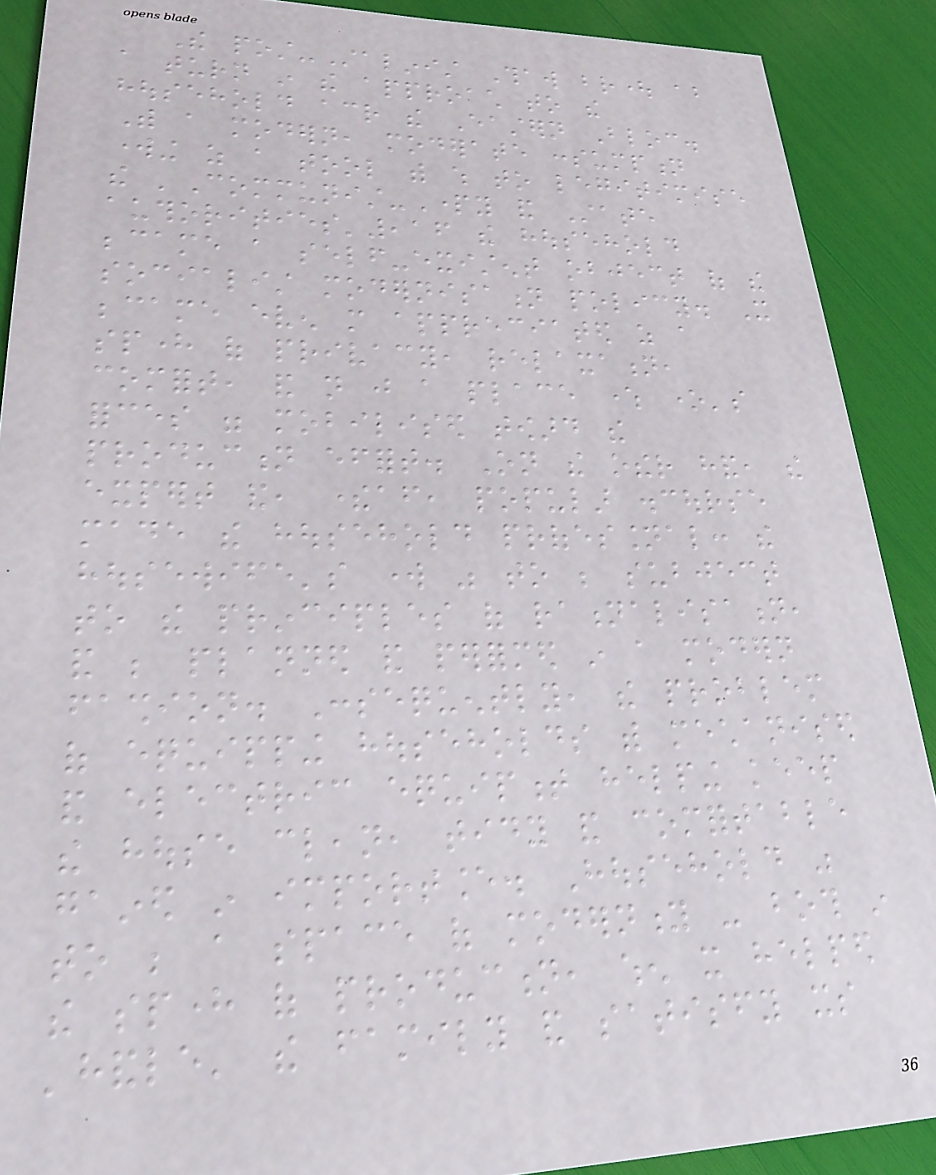The post-Stalinist Thaw brought about
a turn in the approach to the
household across the Eastern Bloc.
With a modern, moderate consumption
working as a tool with which to legitimise
the 'Communist-Party and State
authorities',16 the household
became a self-existent object of the
socialist modernisation policy. It
became even more appreciated as a
sphere of privacy, relaxation,
comfort, and not just a place where one's
forces were mobilised toward the
production effort. On the other hand, the
expert and, thereafter, popular discourse
made the household professional: the
housewife's work was to be subject
to the principles of rationalisation,
and be planned and performed in a modern
fashion. Consequently, the problem
of equipping households with mechanised
and electric equipment helping keep
the house clean, tidy and comfortable
gained in importance. Household was
to be a space of modernity - both in
the sphere of production, when it helped
'handle' the family and satisfy its
